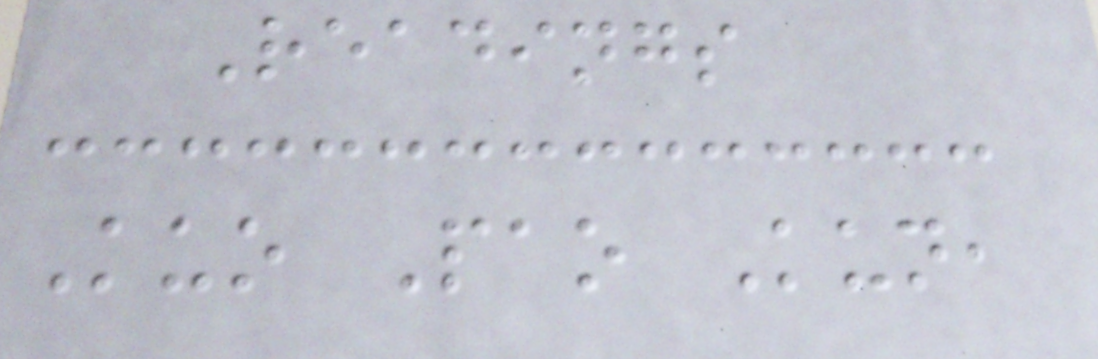Readings
Kuo Pao Kun,
